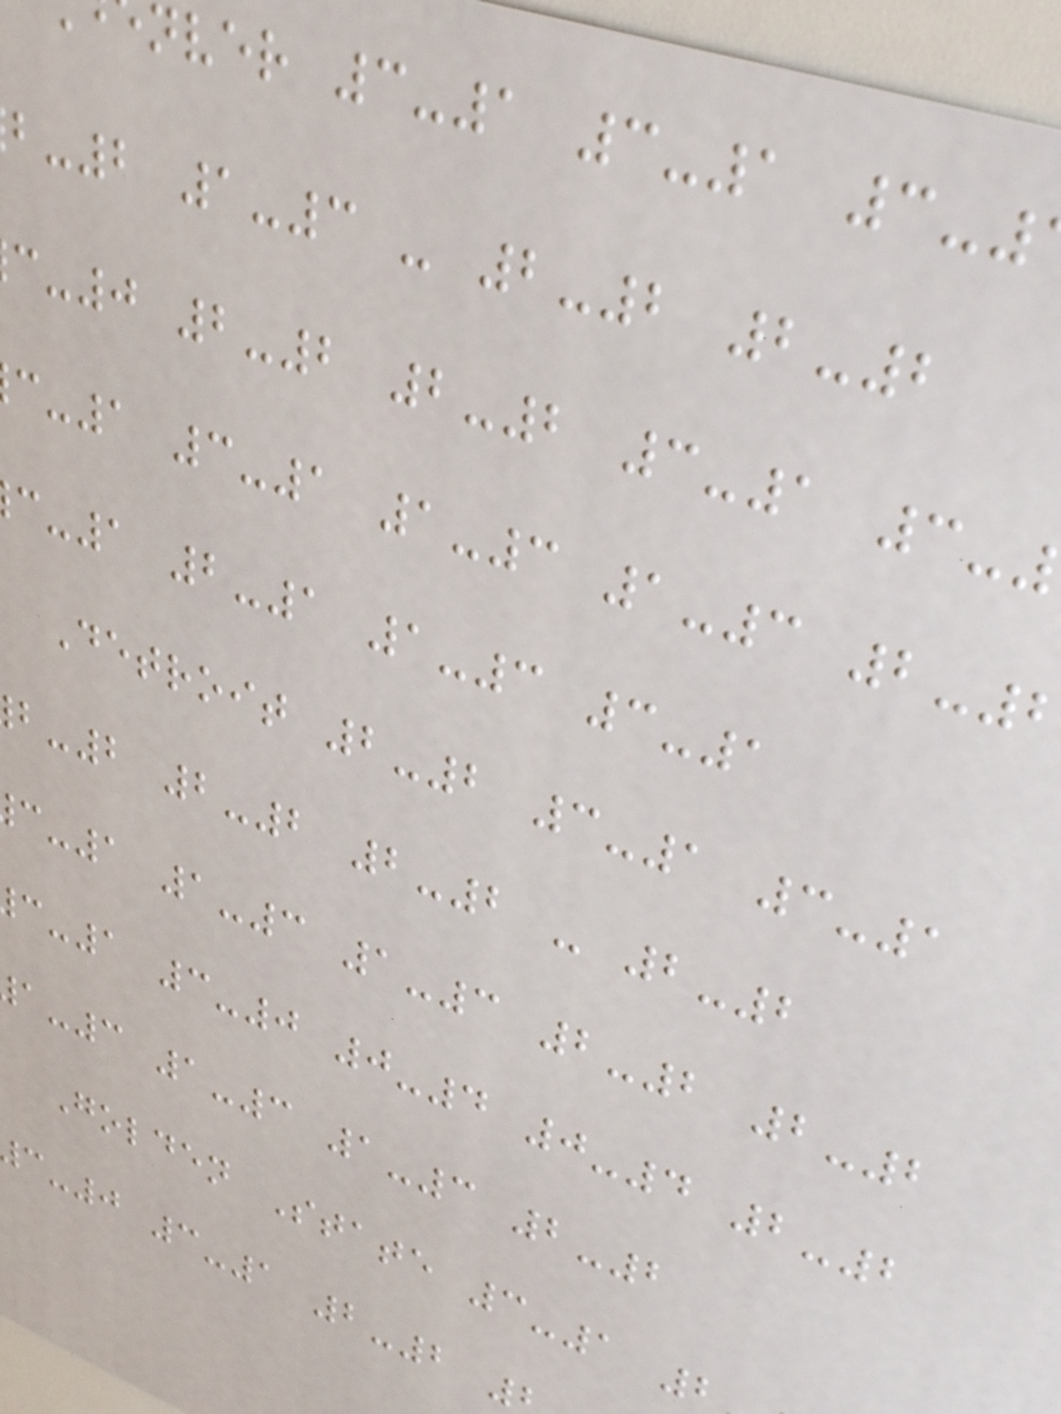nver 3-1 3-1 3-
-2 1-3 - 2-2 2-2
-0 2-2 2-2 3-1 3-
-1 3-1 1-3 1-3 2-
-1 2-1 1-3 3-1
Detroit 2-2 3-1 3-1
-2 2-2 2-2 - 2-2
-1 1-3 1-3 2-2 2-2
-1 3-0 0-4 0-4 2-2
-3 1-3 1-3 2-2
Golden State 3-1
-0 3-1 2-2
